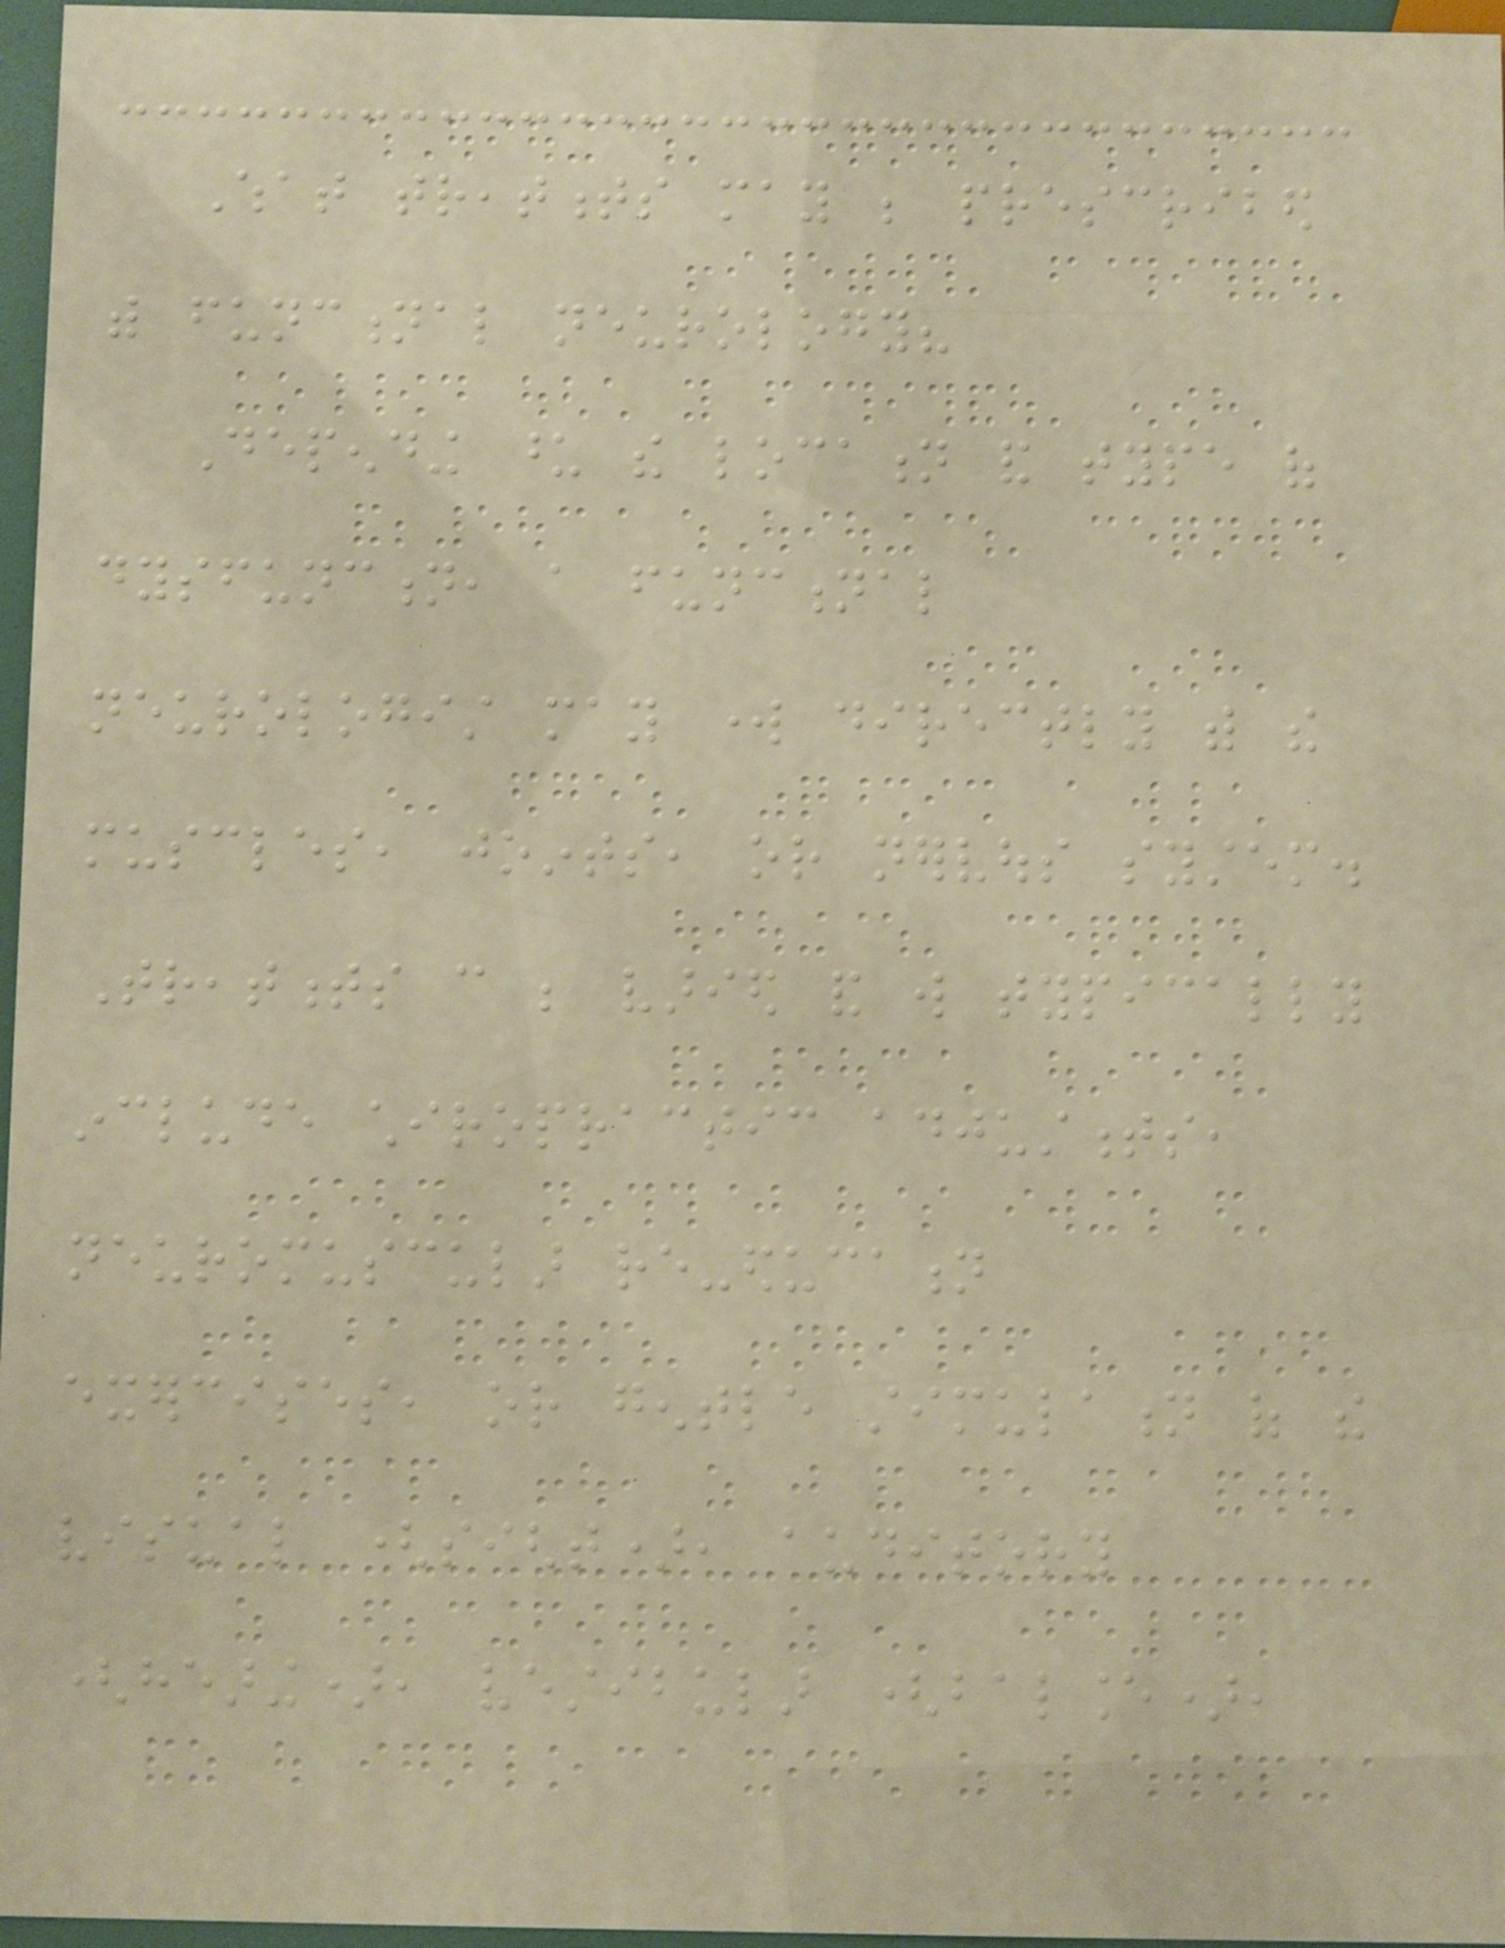What treatments may be prescribed
with functional neurology?
Depending upon the location and type of
dysfunction, a functional
neurologist may work directly with the
muscles, joints, or nervous system.
Treatments can be varied and will typically
include chiropractic adjustments,
neuromuscular re-education
exercises, or gentle stimulation of the
visual (sight), auditory
(hearing), vestibular (balance),
